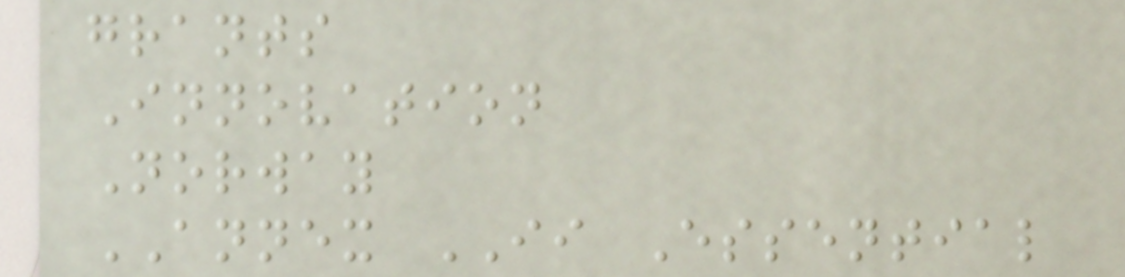grants
Innovation
Norway
ANNEX II Essential
